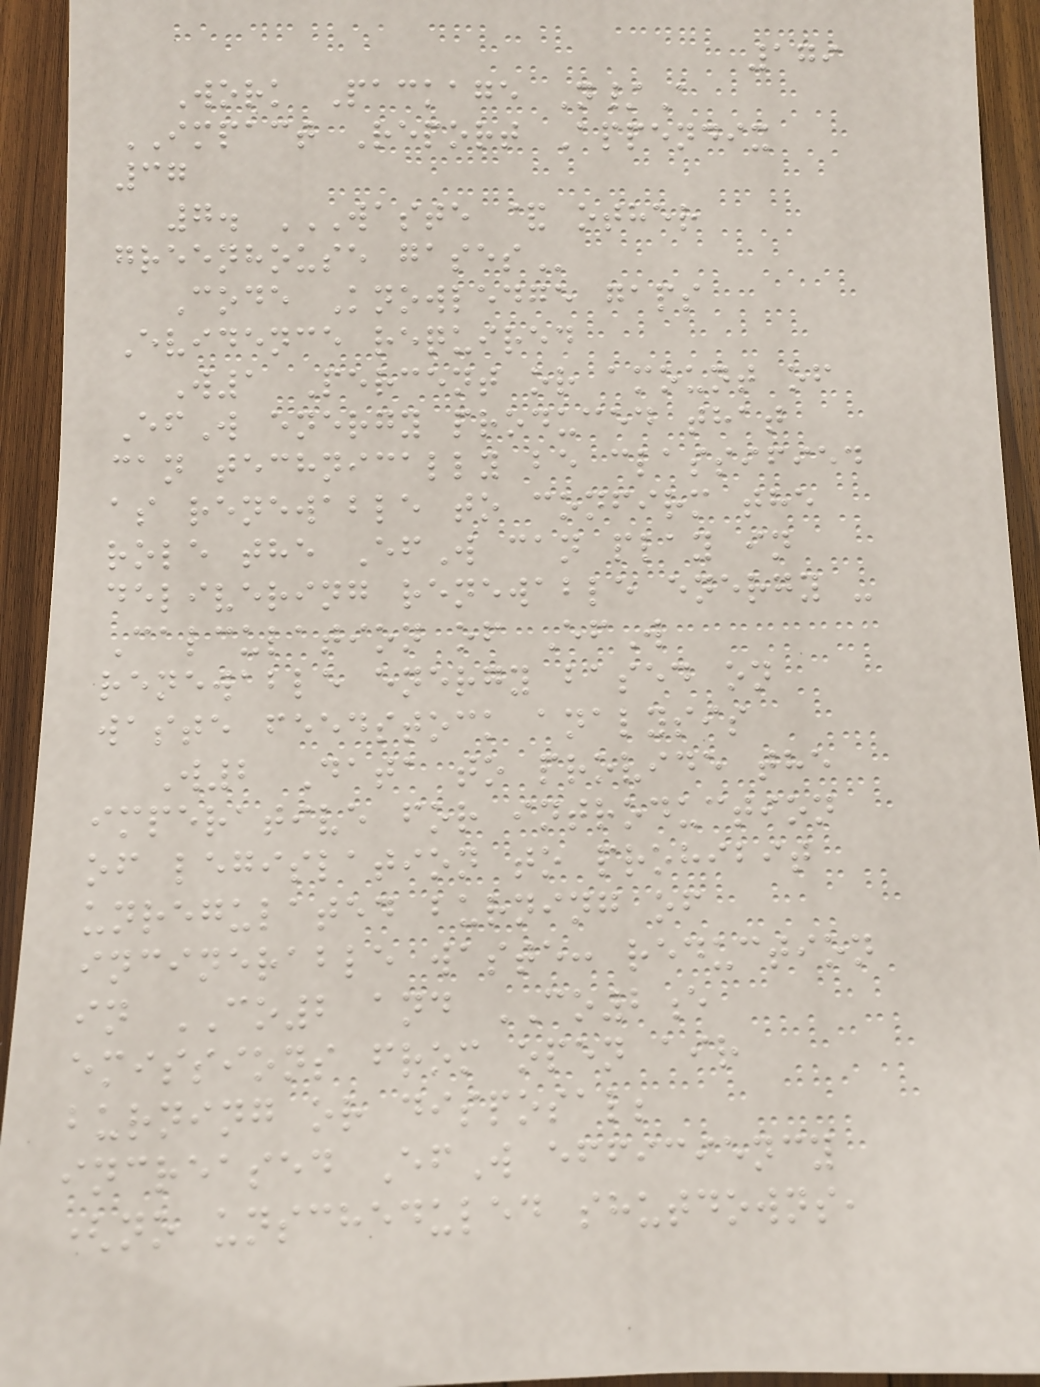179
Work Package N/A
IMPACT Report Appendix
37
7. WASTE & OTHER
GREENHOUSE GASES
Code Knowledge gaps
Evidence required
W1 Percent or amount of
EfW energy produced that
can technically be classified
as renewable to confirm the
role the EfW can play in
delivering renewable energy -
Calculation of EfW
renewable energy based on
waste feedstock analysis
W2 Data to provide the
imperative for introduction
of legislation to prohibit
unregulated burning of
incinerable waste: reduction
in CO2 and CO2e
emissions from open air
burning or disposal;
increased EfW efficiency
(no unscheduled shutdowns,
